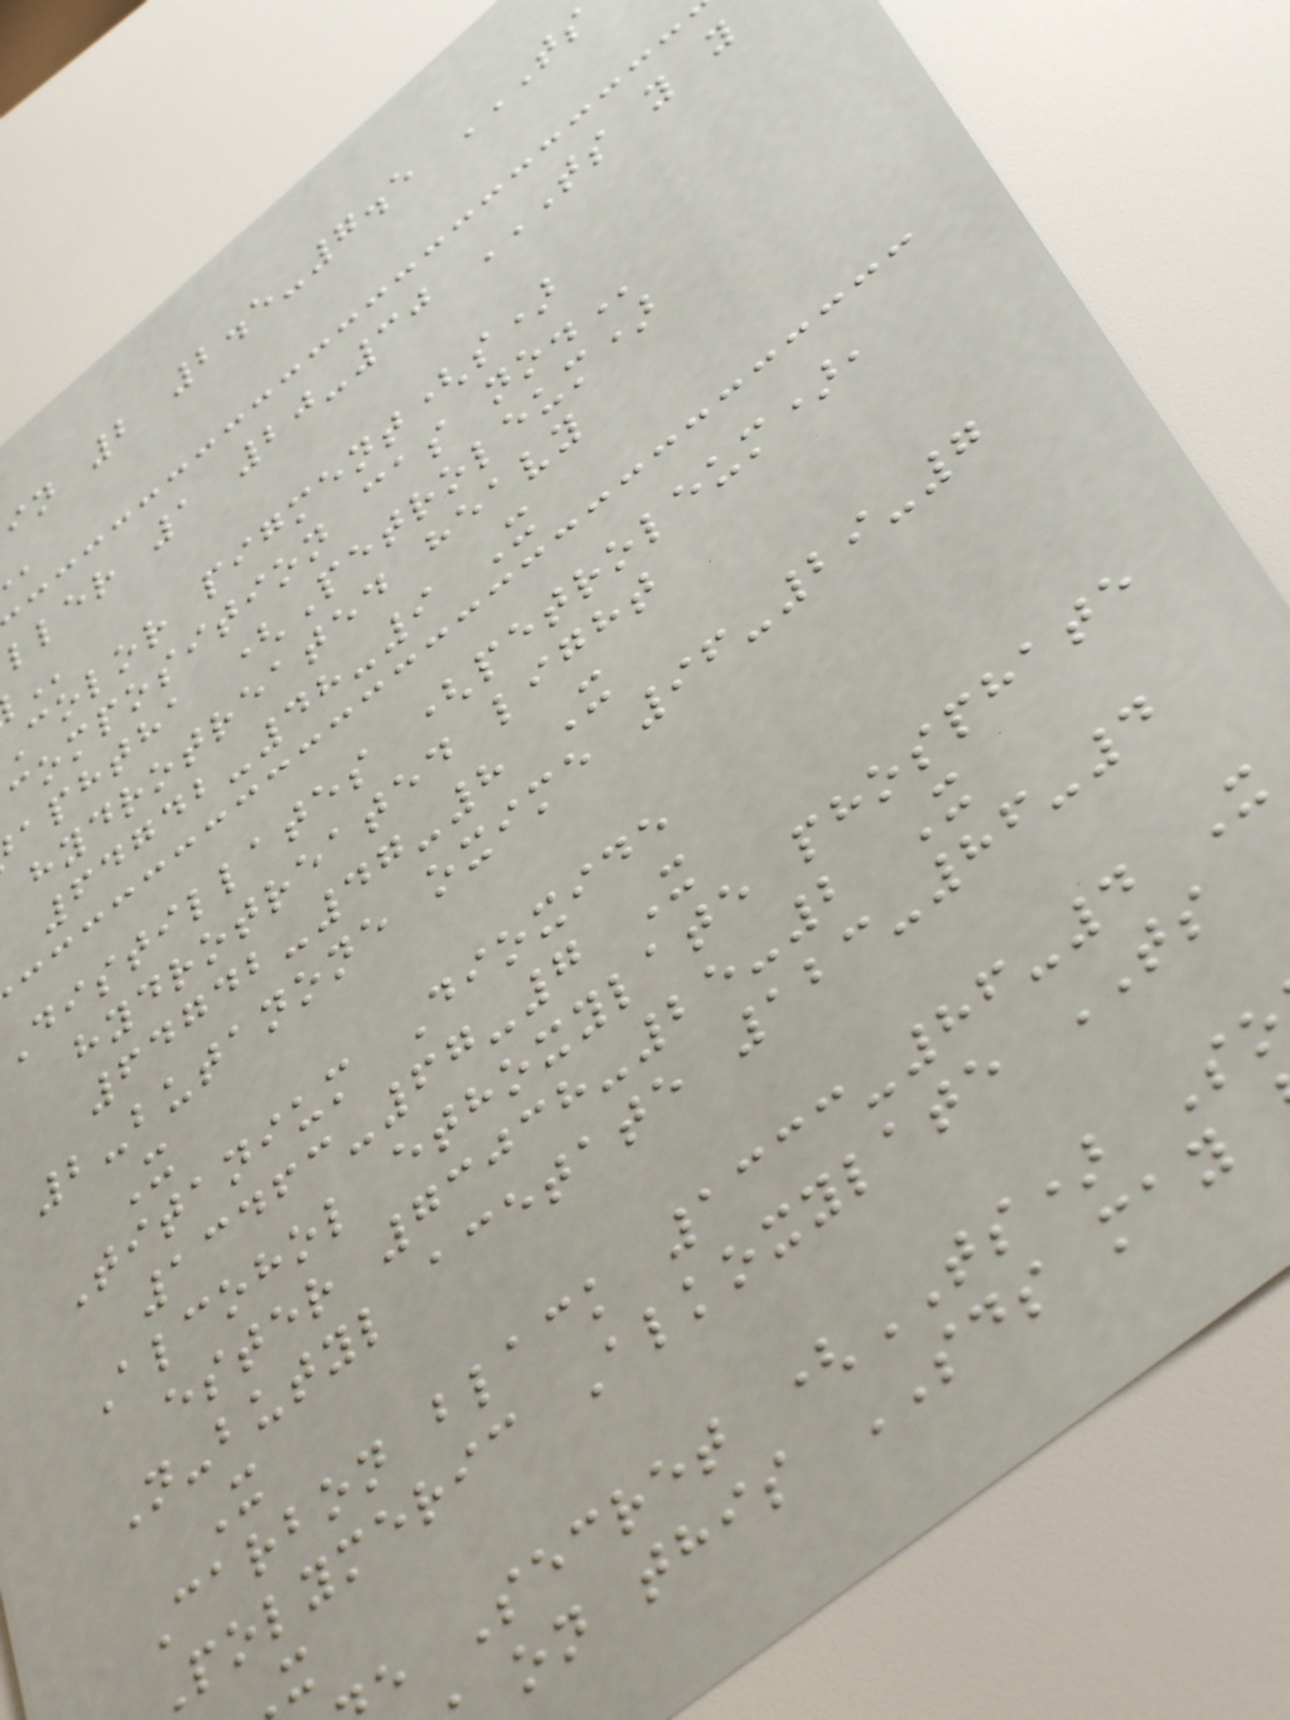color pigment(s)
composition cas
aphtha (Petroleum)
hydrotreated heavy
64742-48-9 X
distillates (petroleum),
hydrotreated light
64742-47-8 X
2-butanone oxime 96-29-7
X
Titanium Dioxide
13463-67-7 X
Alcohol ethoxylate phosphate
ester 73038-25-2 X
N-butyl acetate 123-86-4
X
Carbon black 1333-86-4 X
polymeric Alkoxylate TS
e Secret (TS) So
on this SDS may
